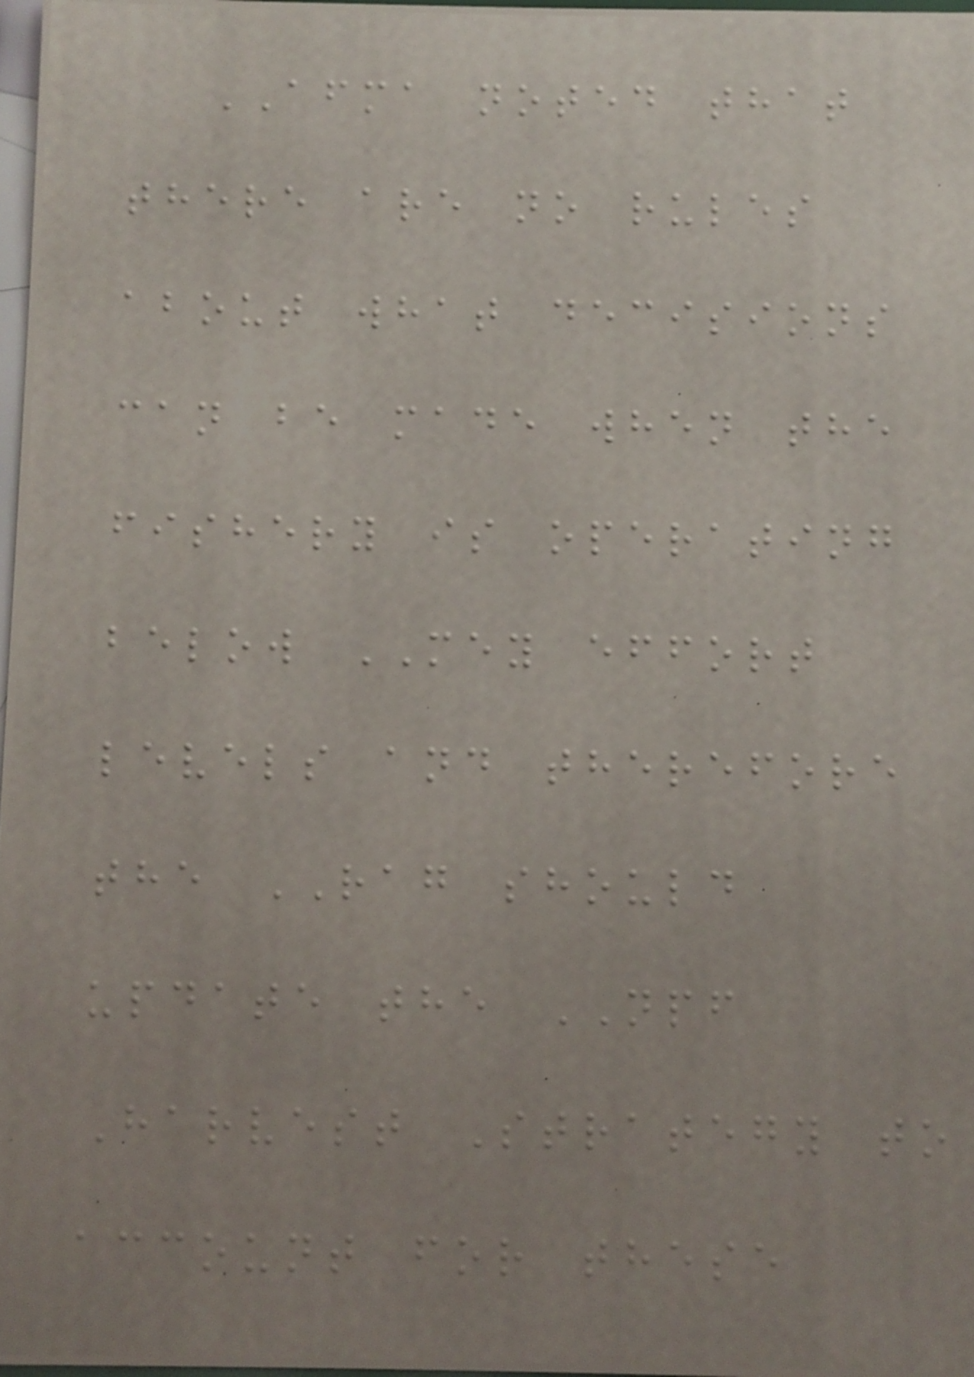AFMA noted that
there are no rules
about what decisions
can be made when the
fishery is operating
below MEY effort
levels and therefore
the RAG should
update the NPF
Harvest Strategy to
account for these
